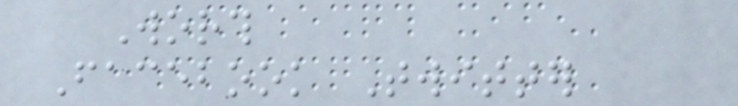Worth
Facebook Twitter
